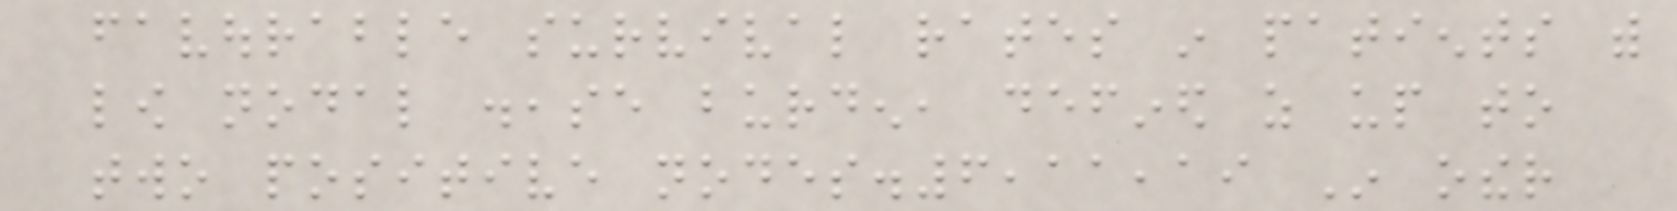favourable survival rates in patients with
low nodal disease burden, defined as up to
two positive nodes.6,11,19 In other
